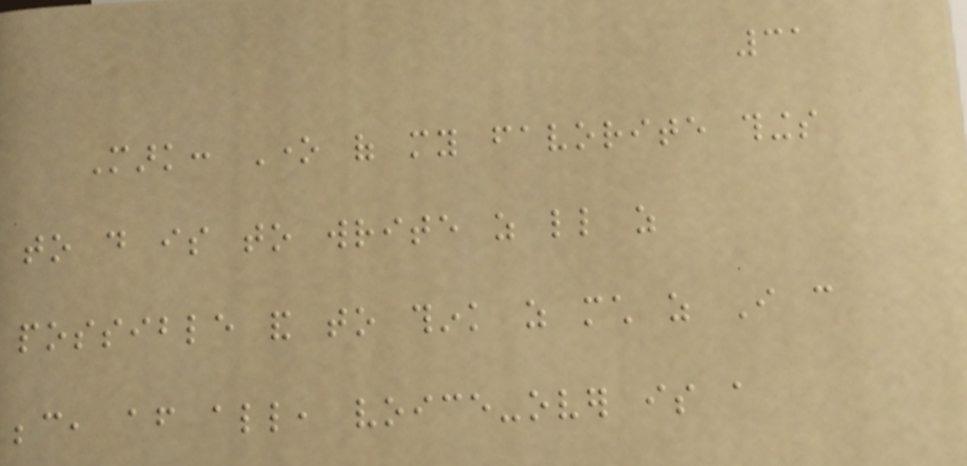31
Mark: One of my favorite things
to do is to write as little as
possible and to think as much as I can
because, after all, voice-over is a
